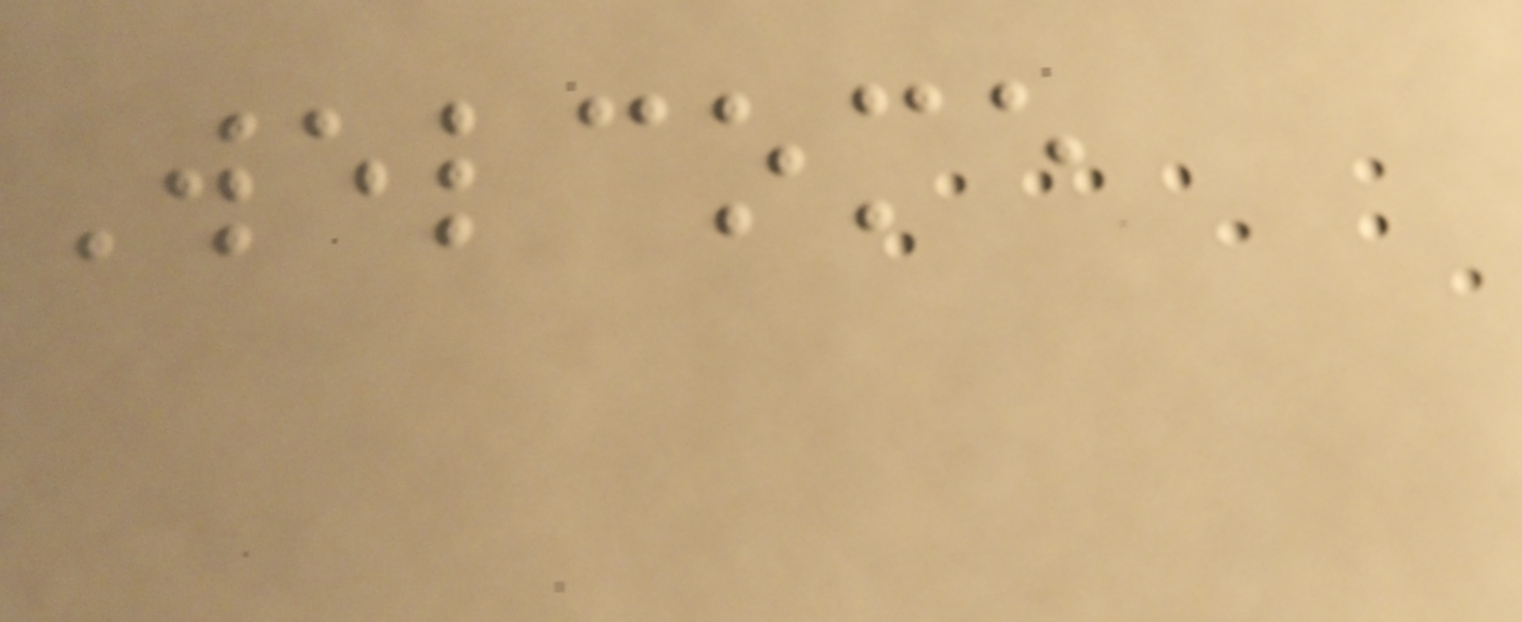Welcome
